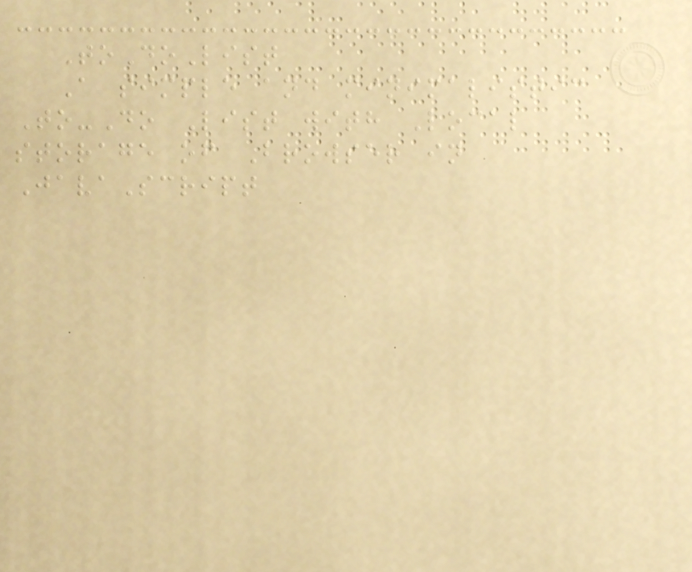ToDoList
A simple and minimalistic
To-Do List with Local
storage of Browser in
JavaScript
